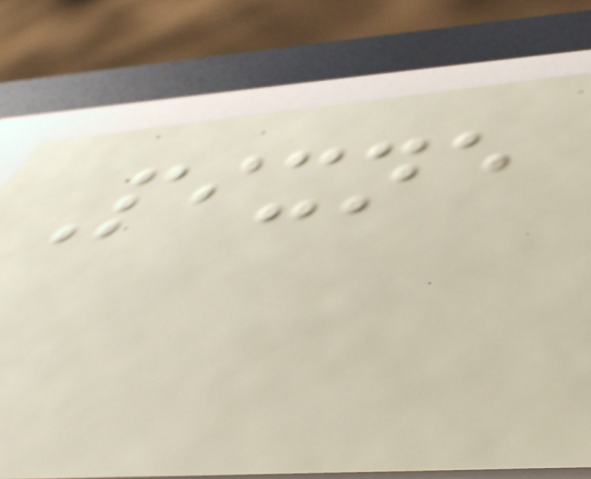Pixne
